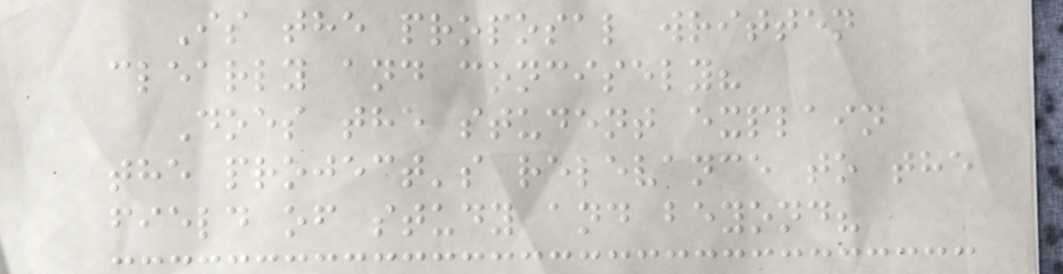Is the proposal written
clearly and concisely?
Does the student explain
the project's relevance to the
field of study and beyond?
